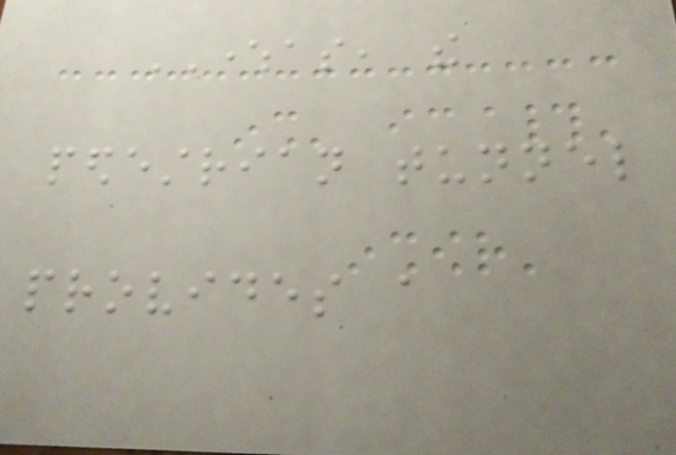WHEREAS, the
pedestrian tunnel
provides a
